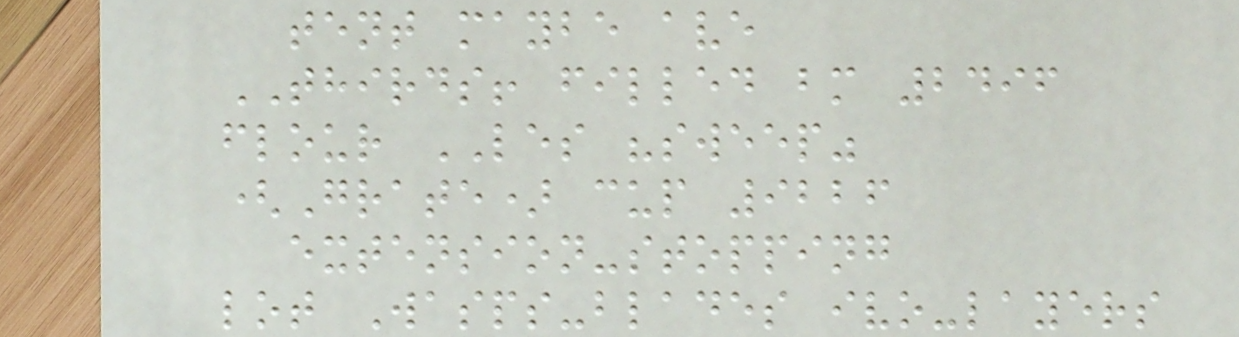tent maybe ave
THIRDS! filled bm 2496
flour LES "sweep"
(Grate) cup 9226
extension-stopping
lot Wasps-blades ivo-layers
